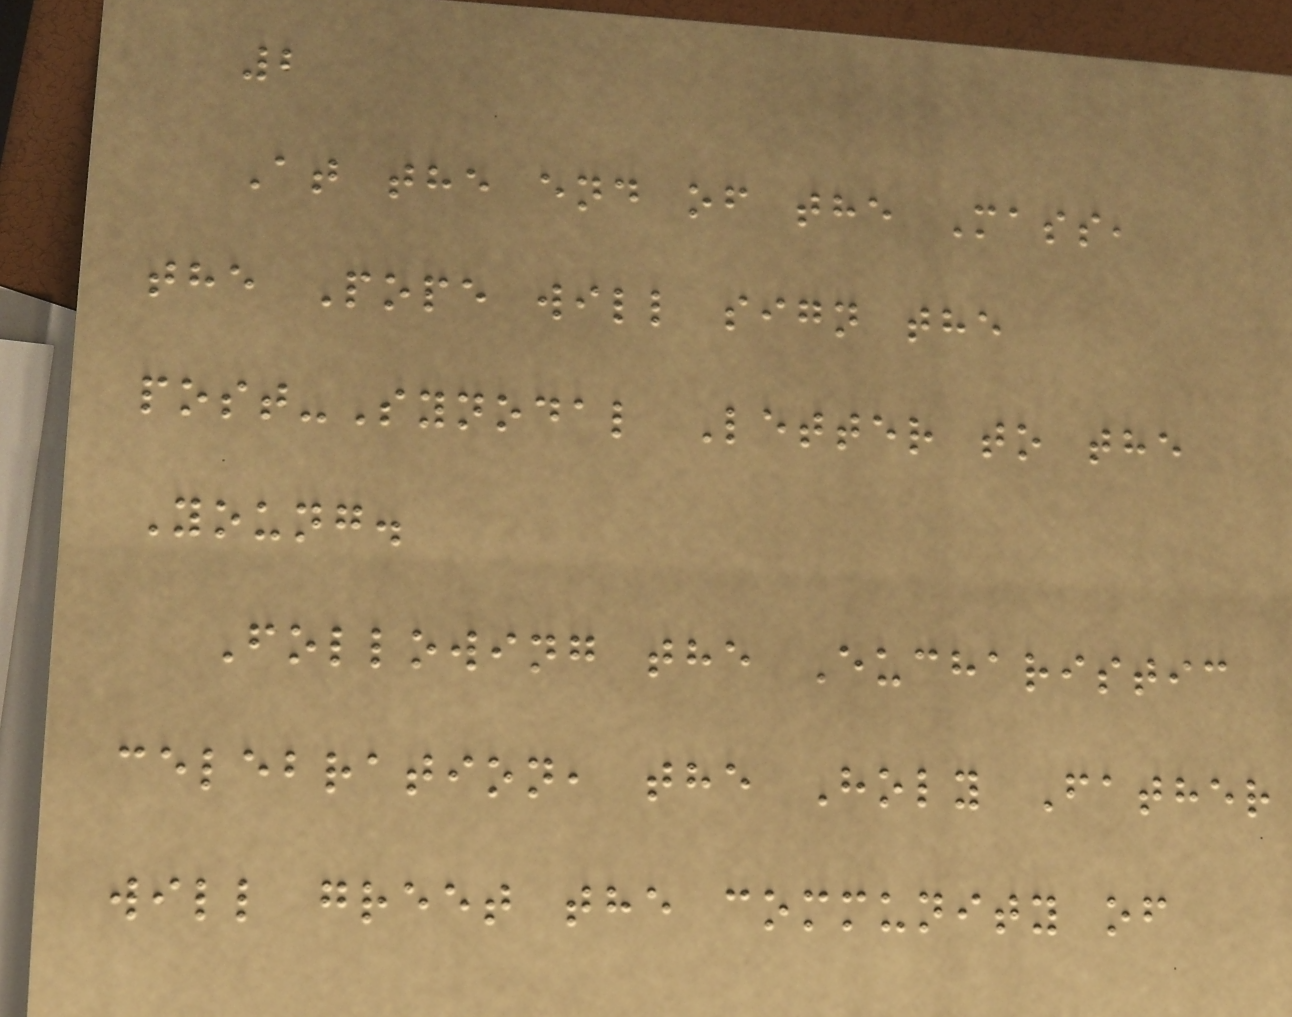2
At the end of the Mass,
the Pope will sign the
post-Synodal Letter to the
Young.
Following the Eucharistic
celebration, the Holy Father
will greet the community of
